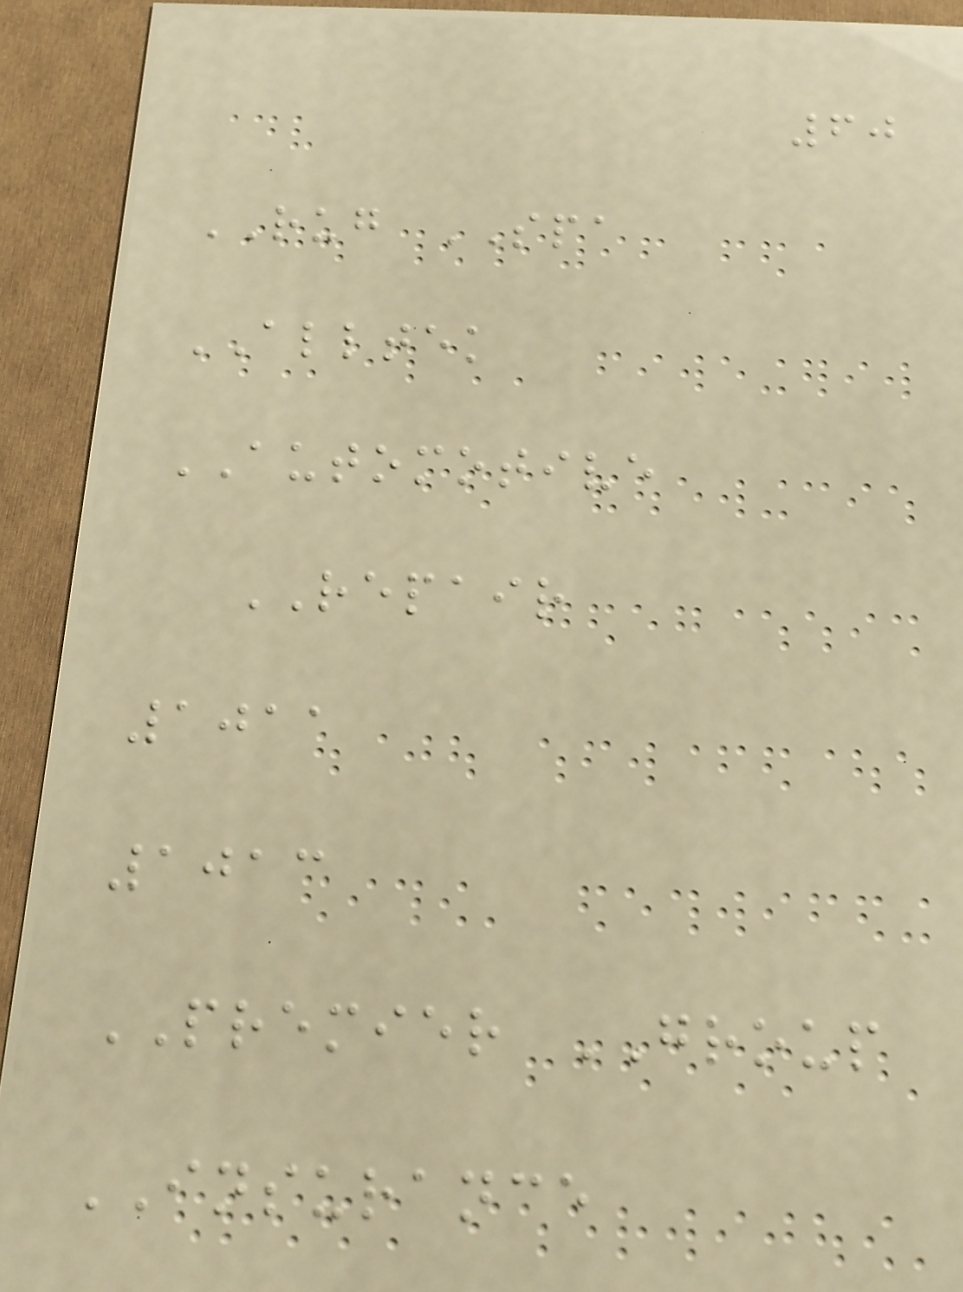60
RUG SPA
ALLTEK
AUTOMOTIVE
REPAIR
1011
1013
PREMIER GROUP
INSURANCE
